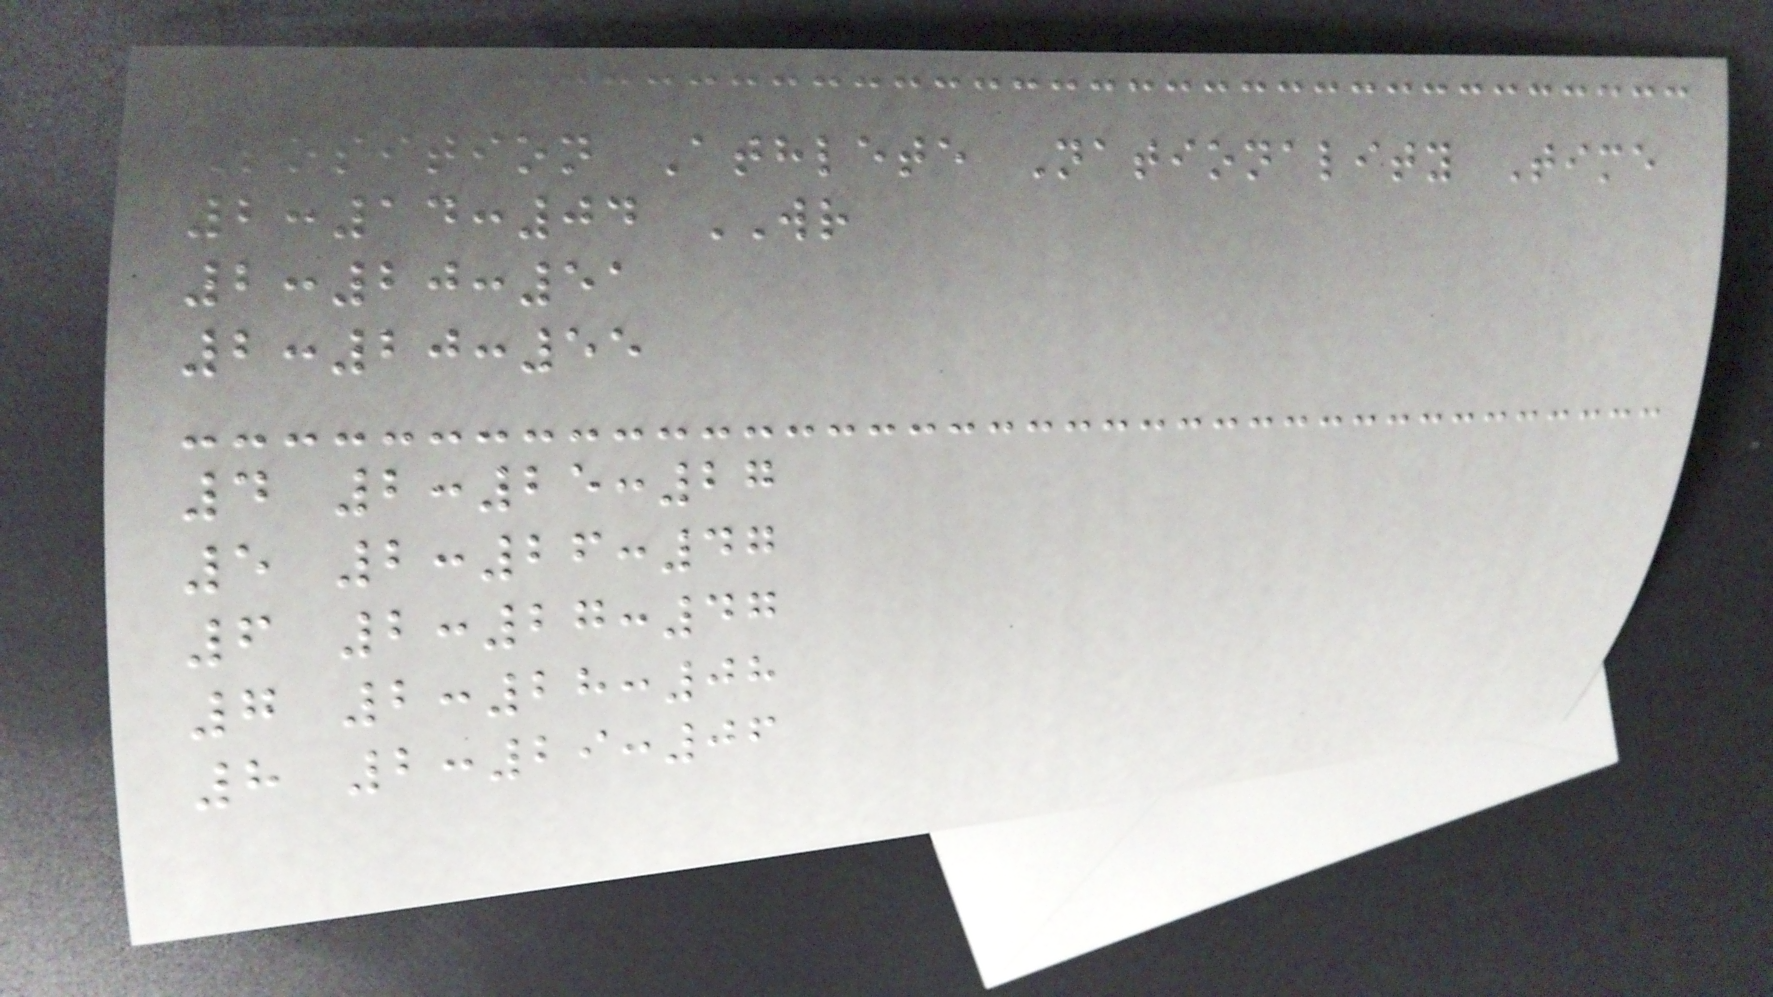Position Athlete Nationality Time
2:14:04 WR
2:20:51
2:20:55
4 2:25:27
5 2:26:47
6 2:27:47
7 2:28:08
8 2:29:06
